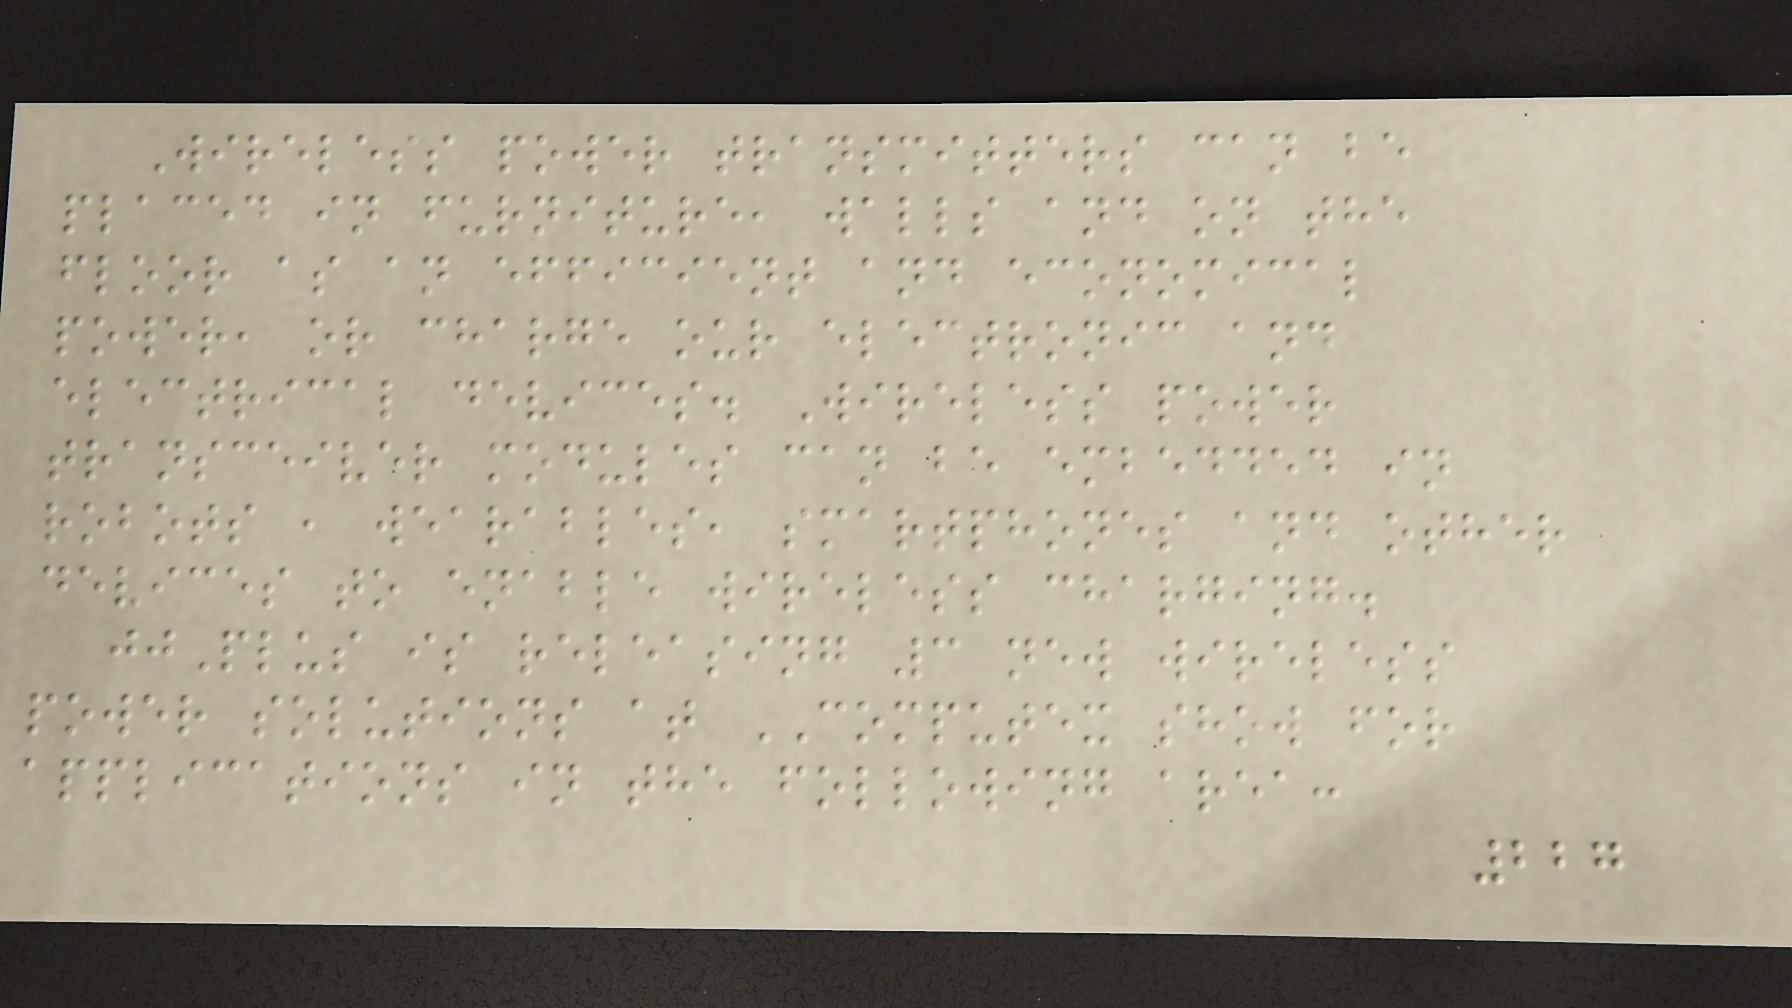Wireless power transmitters can be
placed in furniture, walls and on the
floor as an efficient and economical
power, or charge our electronic and
electrical devices. Wireless power
transceiver modules can be embedded in
robots , wearables, smartphones and other
devices to enable wireless charging.
jjPlus is releasing 3 new wireless
power solutions at COMPUTEX show for
applications in the following area:
227
